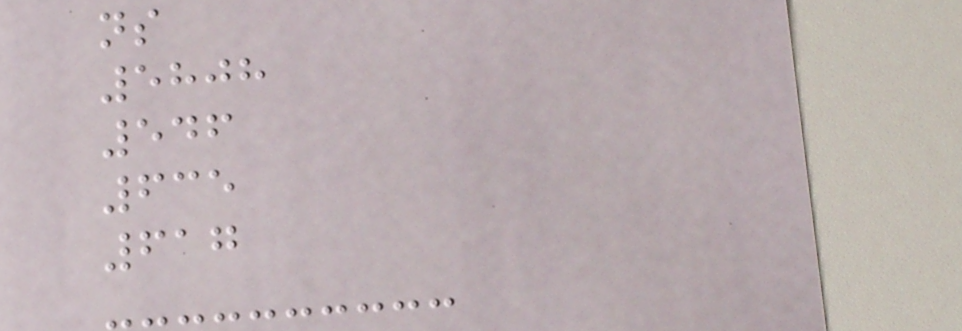ns
5808
546
635
617
